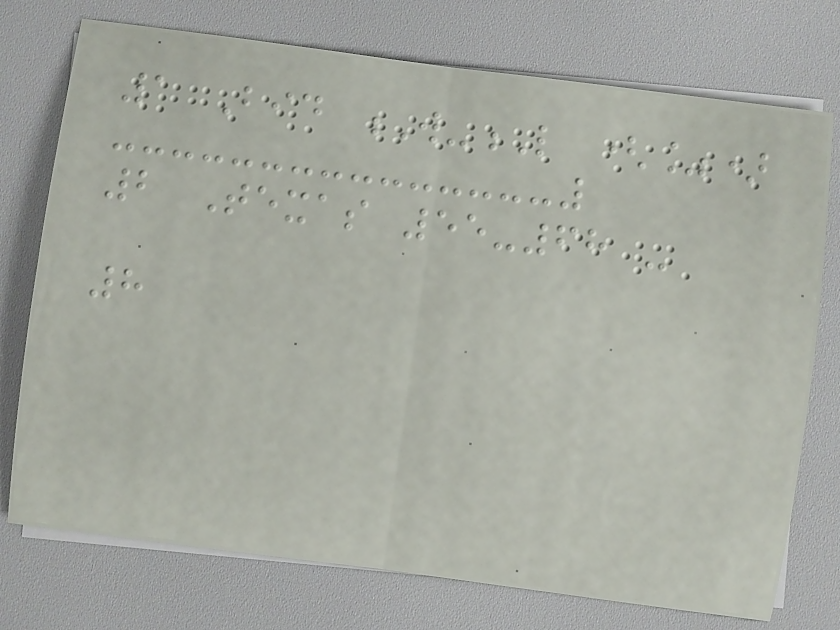1 Bid W-L (%)
2 Texas 55-68 -
8
